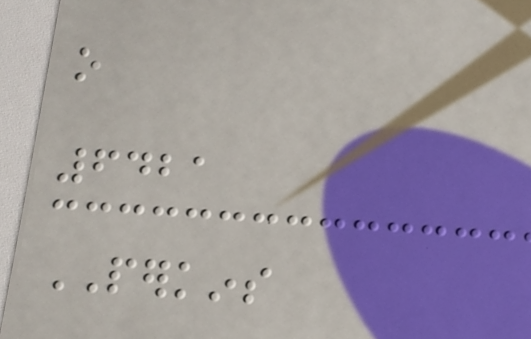o
6421
PERKINS
